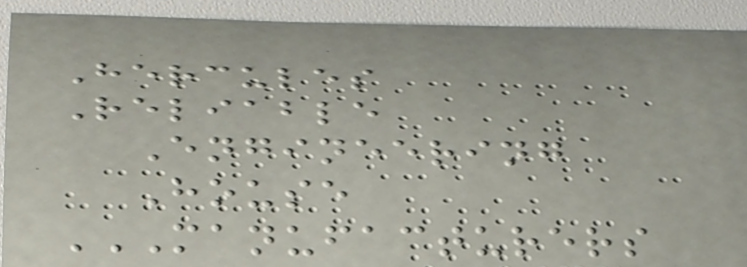Hercules
Reliable
Engineering
House
MANUFACTURERS
